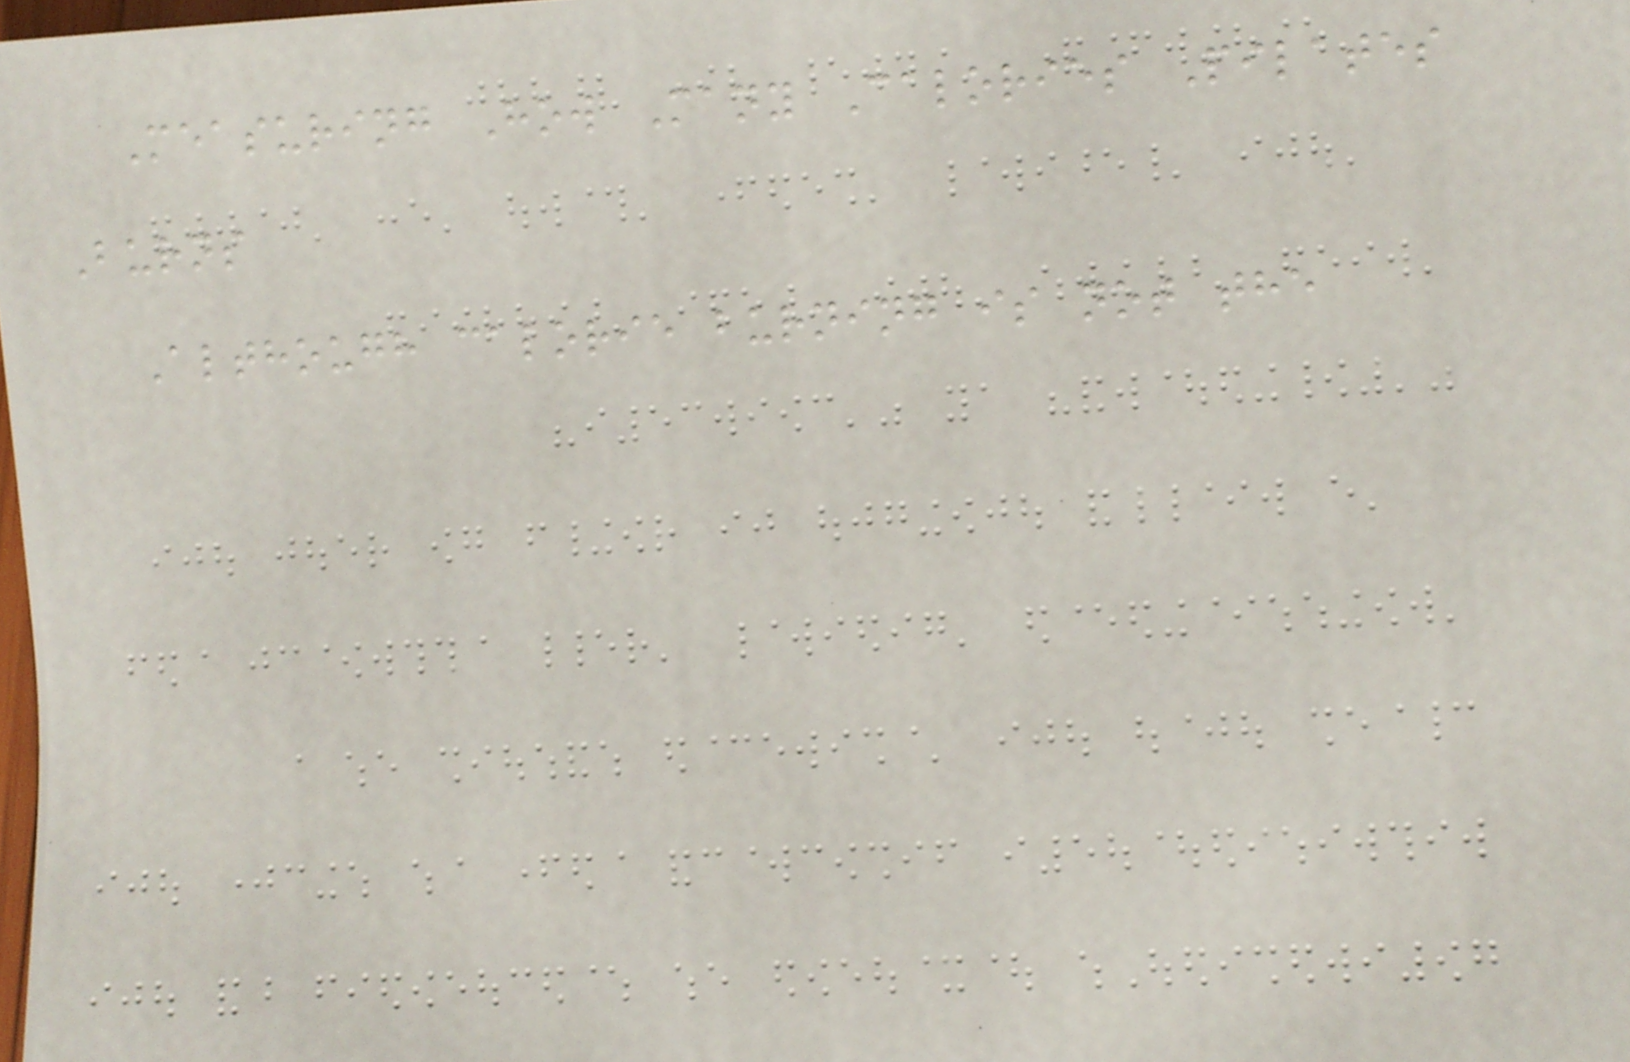Measuring How Many Calories Pilates
Burns
Although calorie burning is not the
